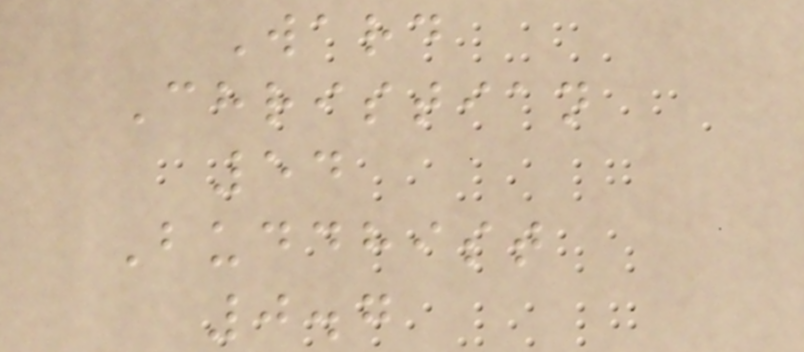Ward
Christian
54
Buddhist
0.7
